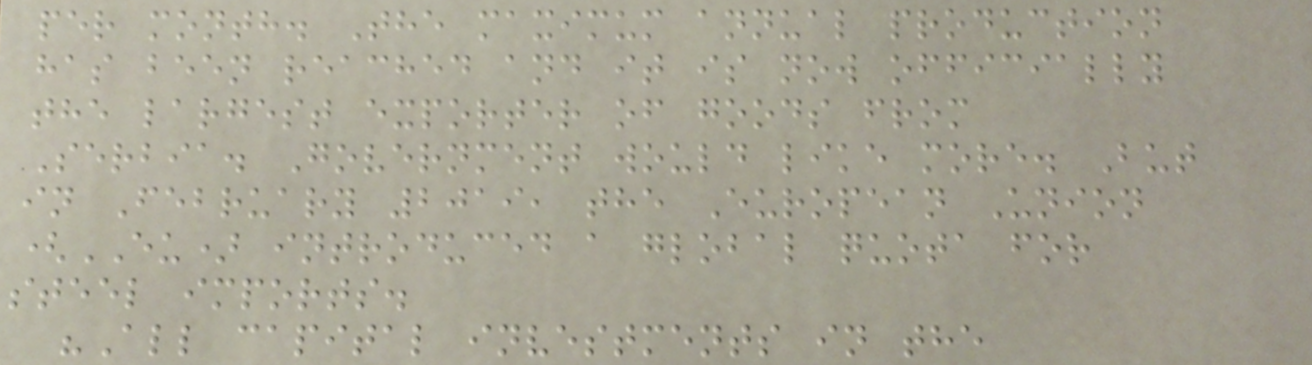per month. The maximum annual production
has been reached and it is now officially
the largest exporter of goods from
Serbia. Government would like more. But
in February 2019, the European Union
(EU) introduced a global quota for
steel imports.
"All capital investments in the
